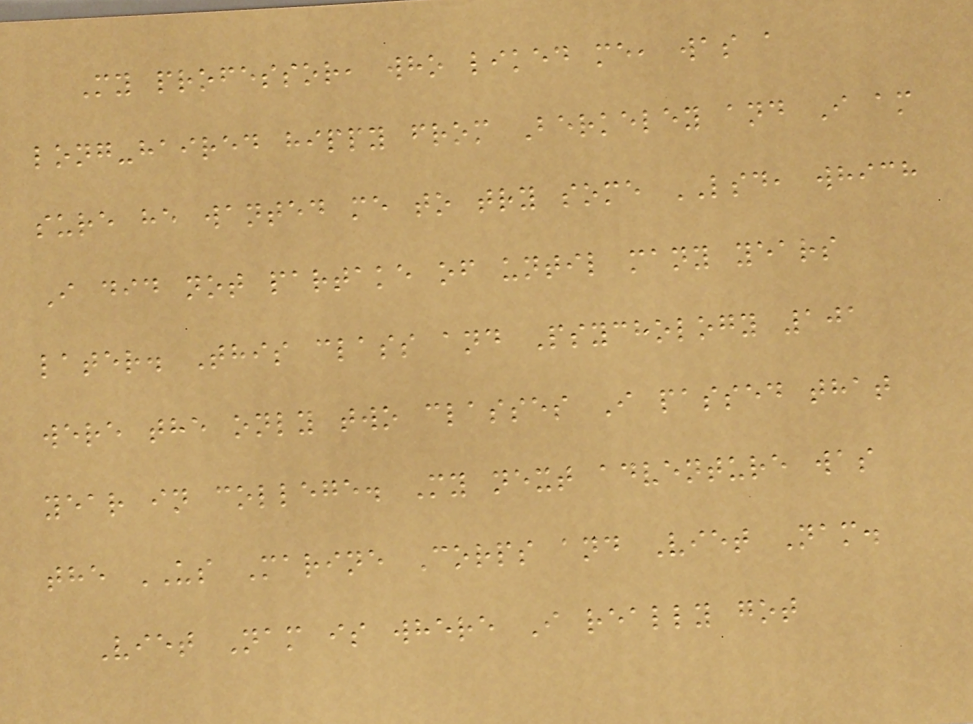My professor, who liked me, was a
long-haired hippy from Berkeley and I am
sure he wanted me to try some LSD, which
I did not partake of until many years
later. This class and Psychology 101
were the only two classes I passed that
year in college. My next adventure was
the US Marine Corps and Viet Nam.
Viet Nam is where I really got
